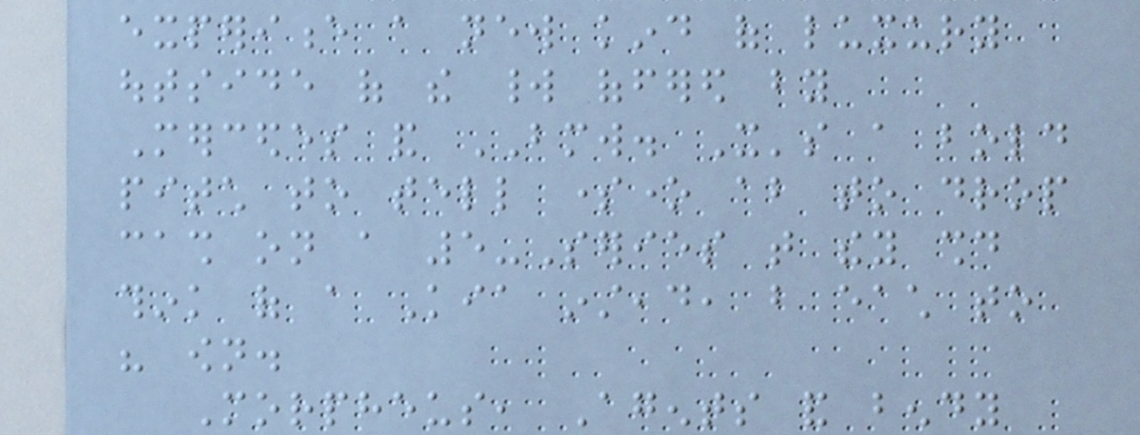experience a new kind of luxury
outside of the world offered by
Mercedes and BMW. It's a bold
pitch to tell someone about to drop
cash on a 5-Series that they should
think of a Kia instead, but each to
his own.
Morpheus, Agents and bendy
